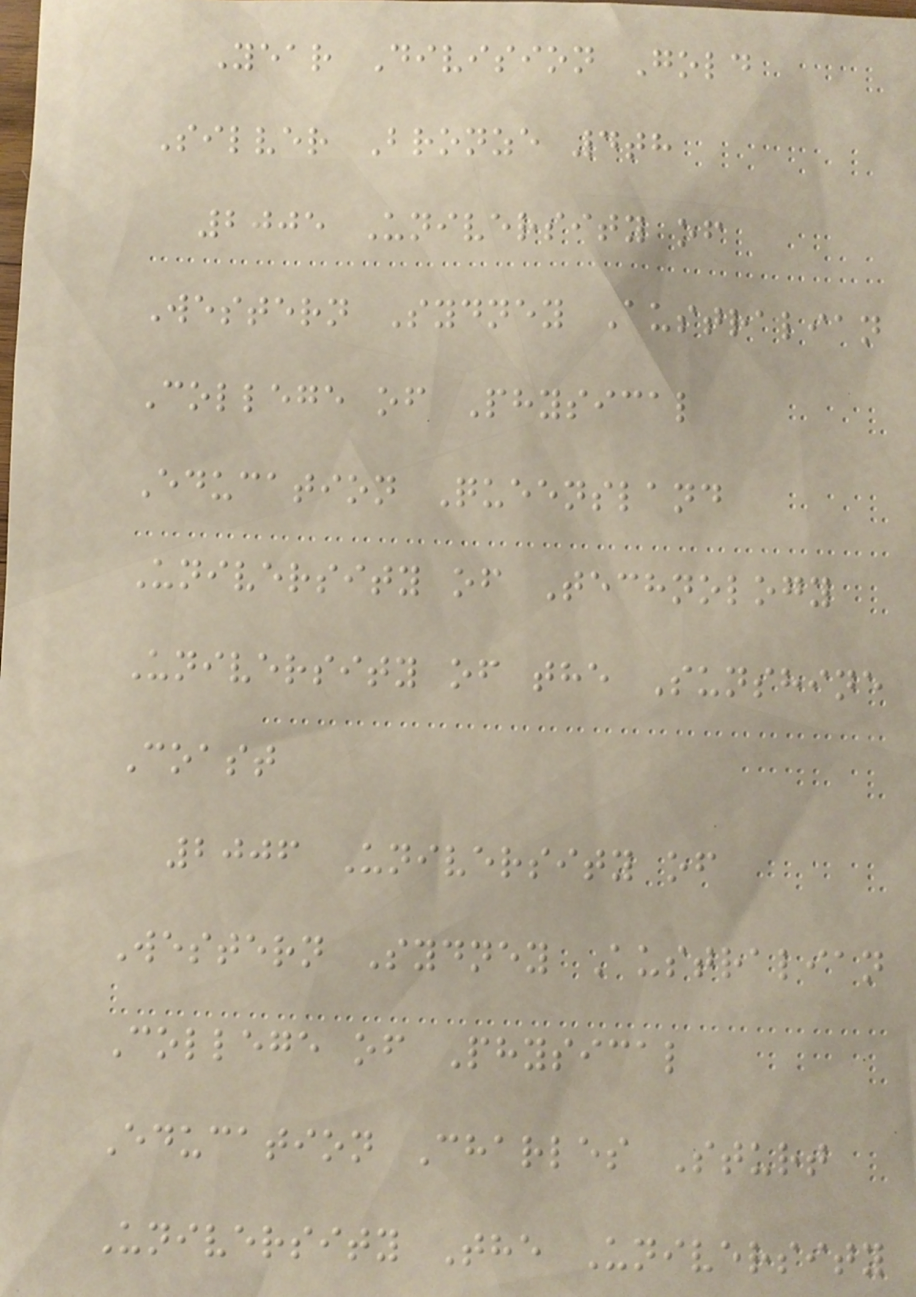Year Division Gold
Silver Bronze 4th
2005 University of
Western Sydney Australian
College of Physical
Education Queensland
University of Technology
University of the Sunshine
Coast
2006 University of
Western Sydney Australian
College of Physical
Education Charles Sturt
University The University
